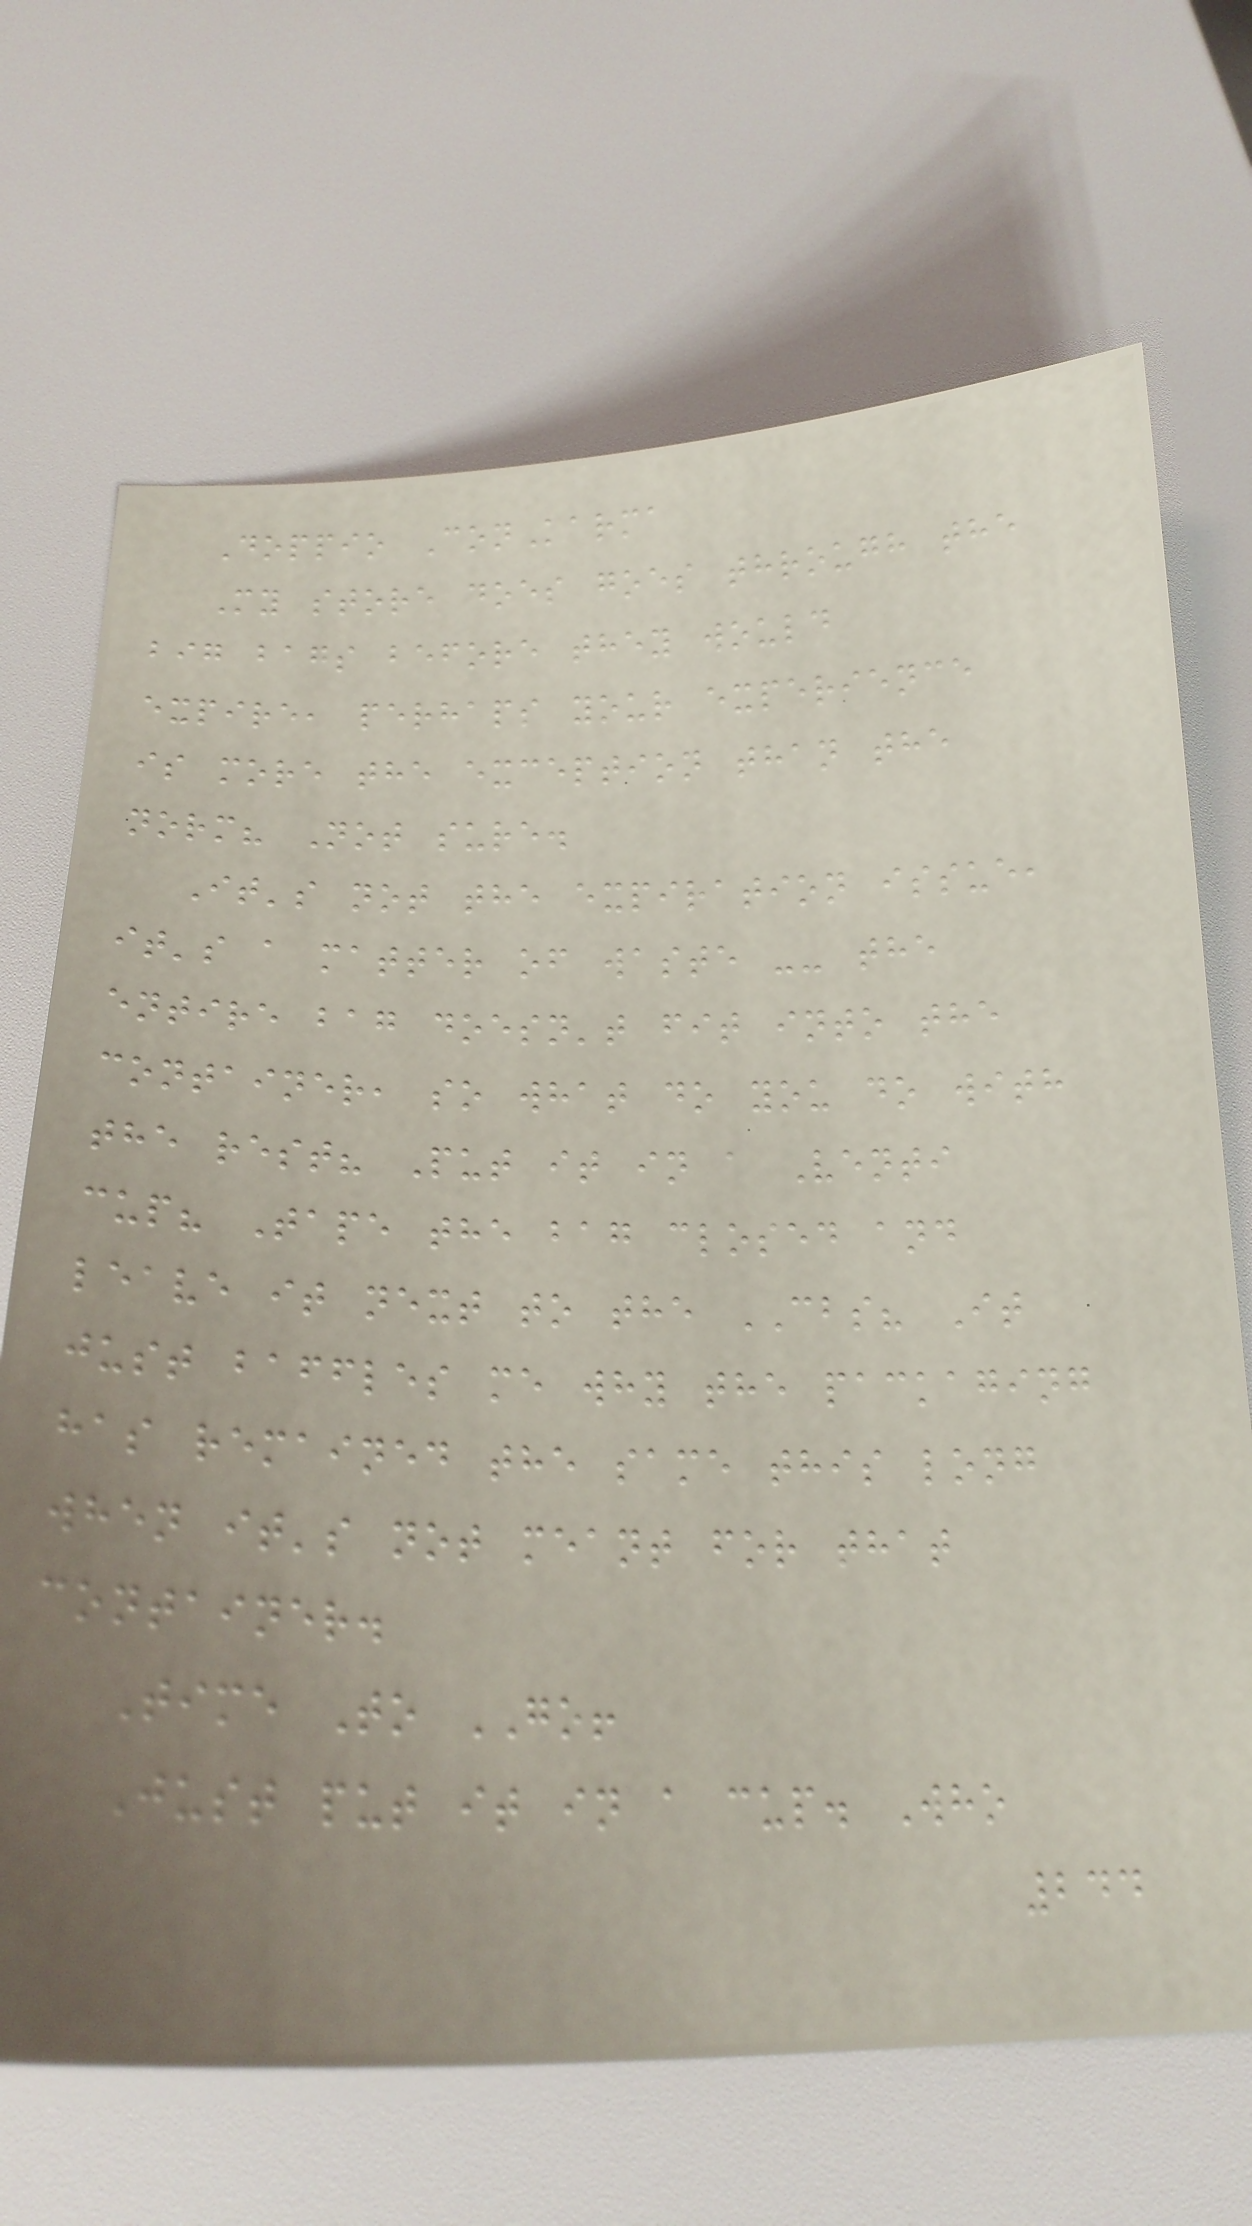Doppio ConKarma
My store does goes through the
big bags before they would
expire, perhaps your experience
is more the exception than the
norm? Not sure.
It's not the expiration issue,
it's a matter of waste -- the
entire bag doesn't fit into the
container, so what do you do with
the rest? Put it in a Venti
cup? Tape the bag closed and
leave it next to the CBS? It
just baffles me why the packaging
has remained the same this long
when it's not meant for that
container.
Time To GO!
Just put it in a cup. Who
244
